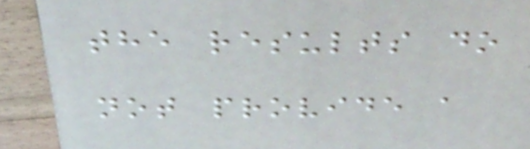the results do
not provide a
